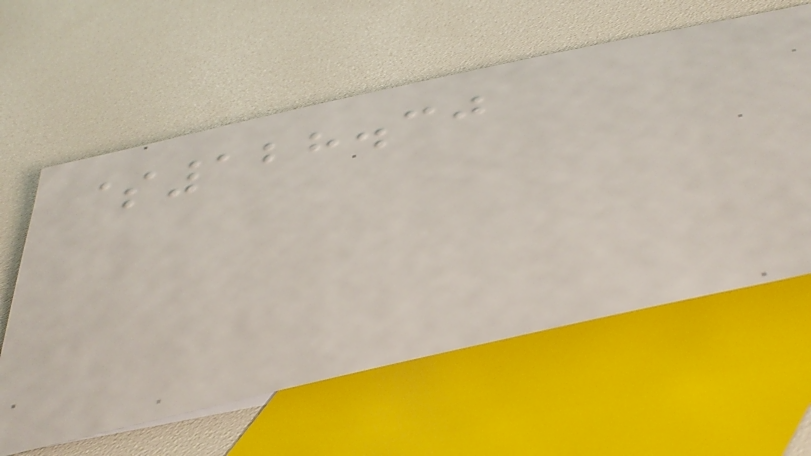$128.30
